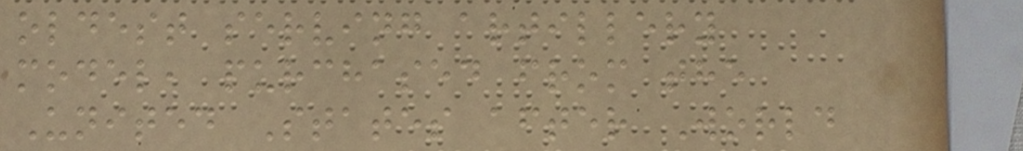oldest serving artillery
model, purchased from the
United States after World
